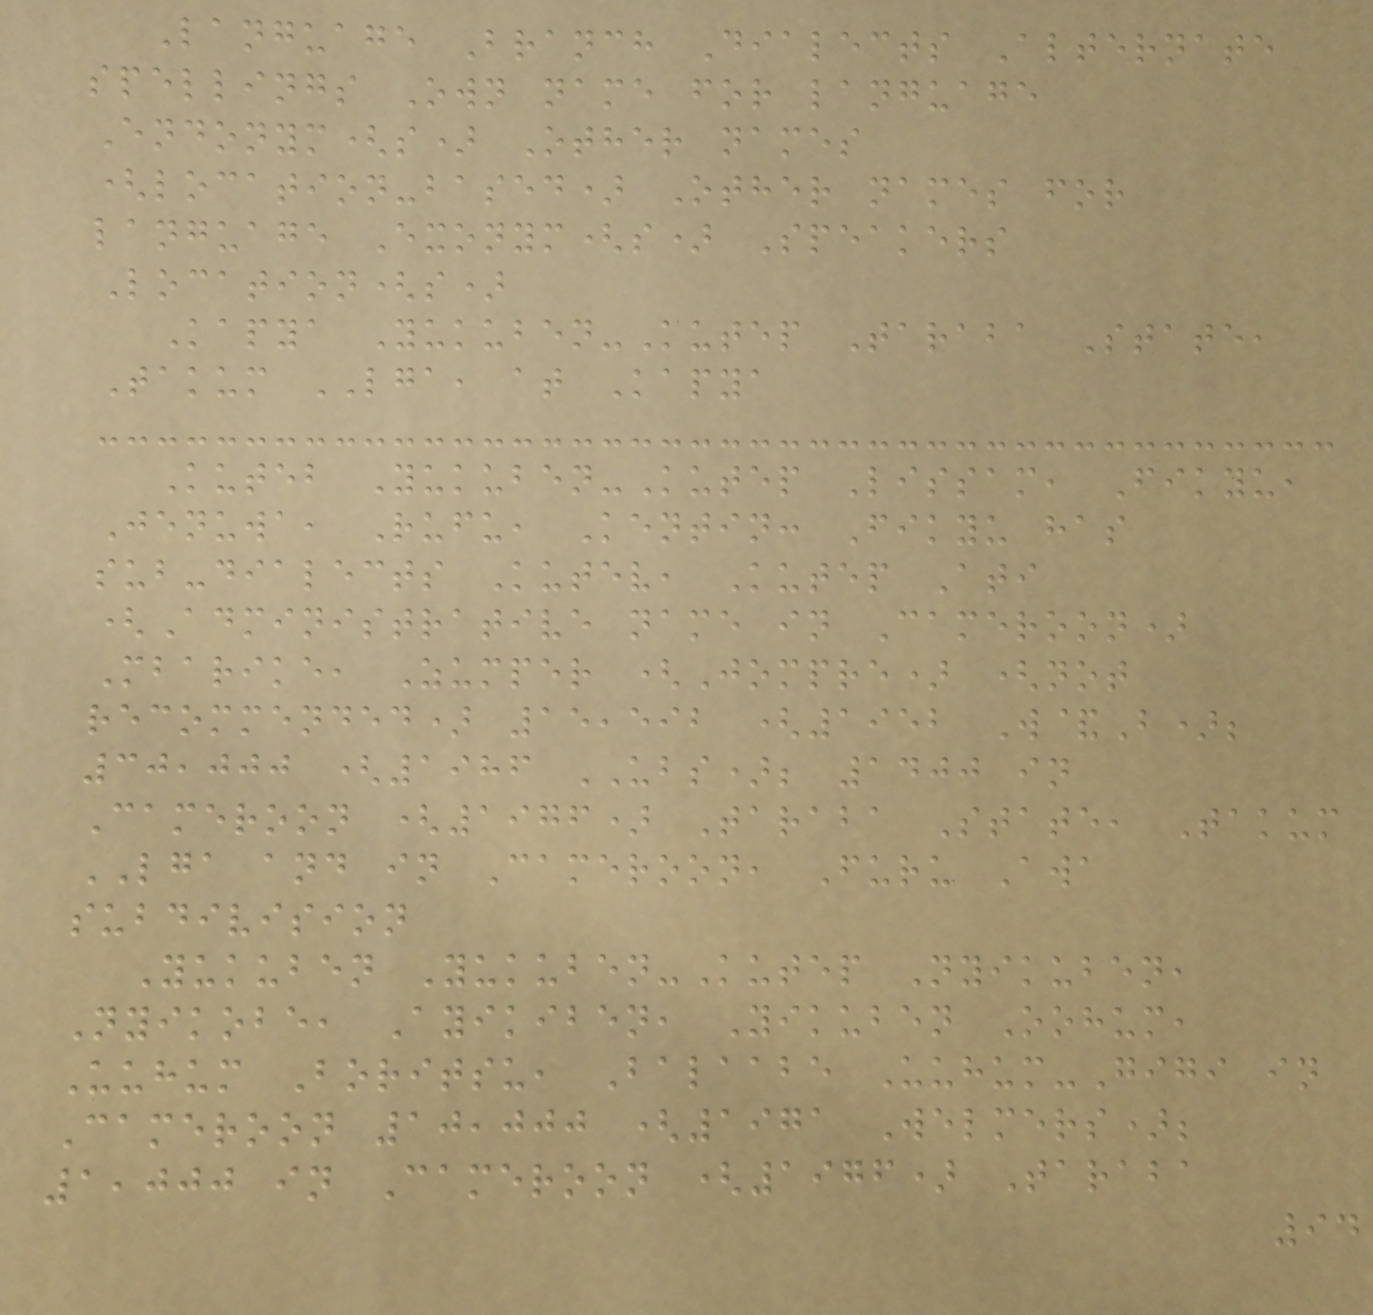Language Branch Dialects Alternate
spellings Own name for language
Endonym(s) Other names
(location-based) Other names for
language Exonym(s) Speakers
Location(s)
Kapya Yukuben-Kutep Taraba State,
Takum LGA, at Kapya
Kuteb Yukuben-Kutep Lissam, Fikyu,
Jenuwa, Rufu, Kentin: Fikyu has
sub-dialects Kutev, Kutep Ati
(Administrative name in Cameroon)
Mbarike, Zumper (Jompre) (not
recommended) 15,592 (1952 W&B);
30,000 (1986 UBS); 1400 in
Cameroon (1976) Taraba State, Takum
LGA and in Cameroon, Furu Awa
subdivision
Yukuben Yukuben-Kutep Nyikuben,
Nyikobe, Ayikiben, Yikuben Oohum,
Uuhum Boritsu, Balaabe Uuhum-Gigi in
Cameroon 10,000 (1971 Welmers);
1,000 in Cameroon (1976) Taraba
94
